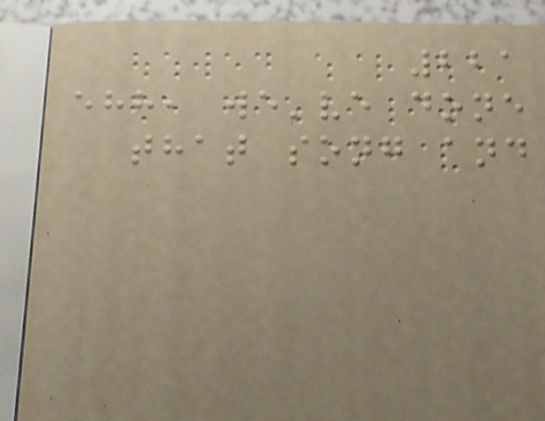221
ehh, we've done
that song and
